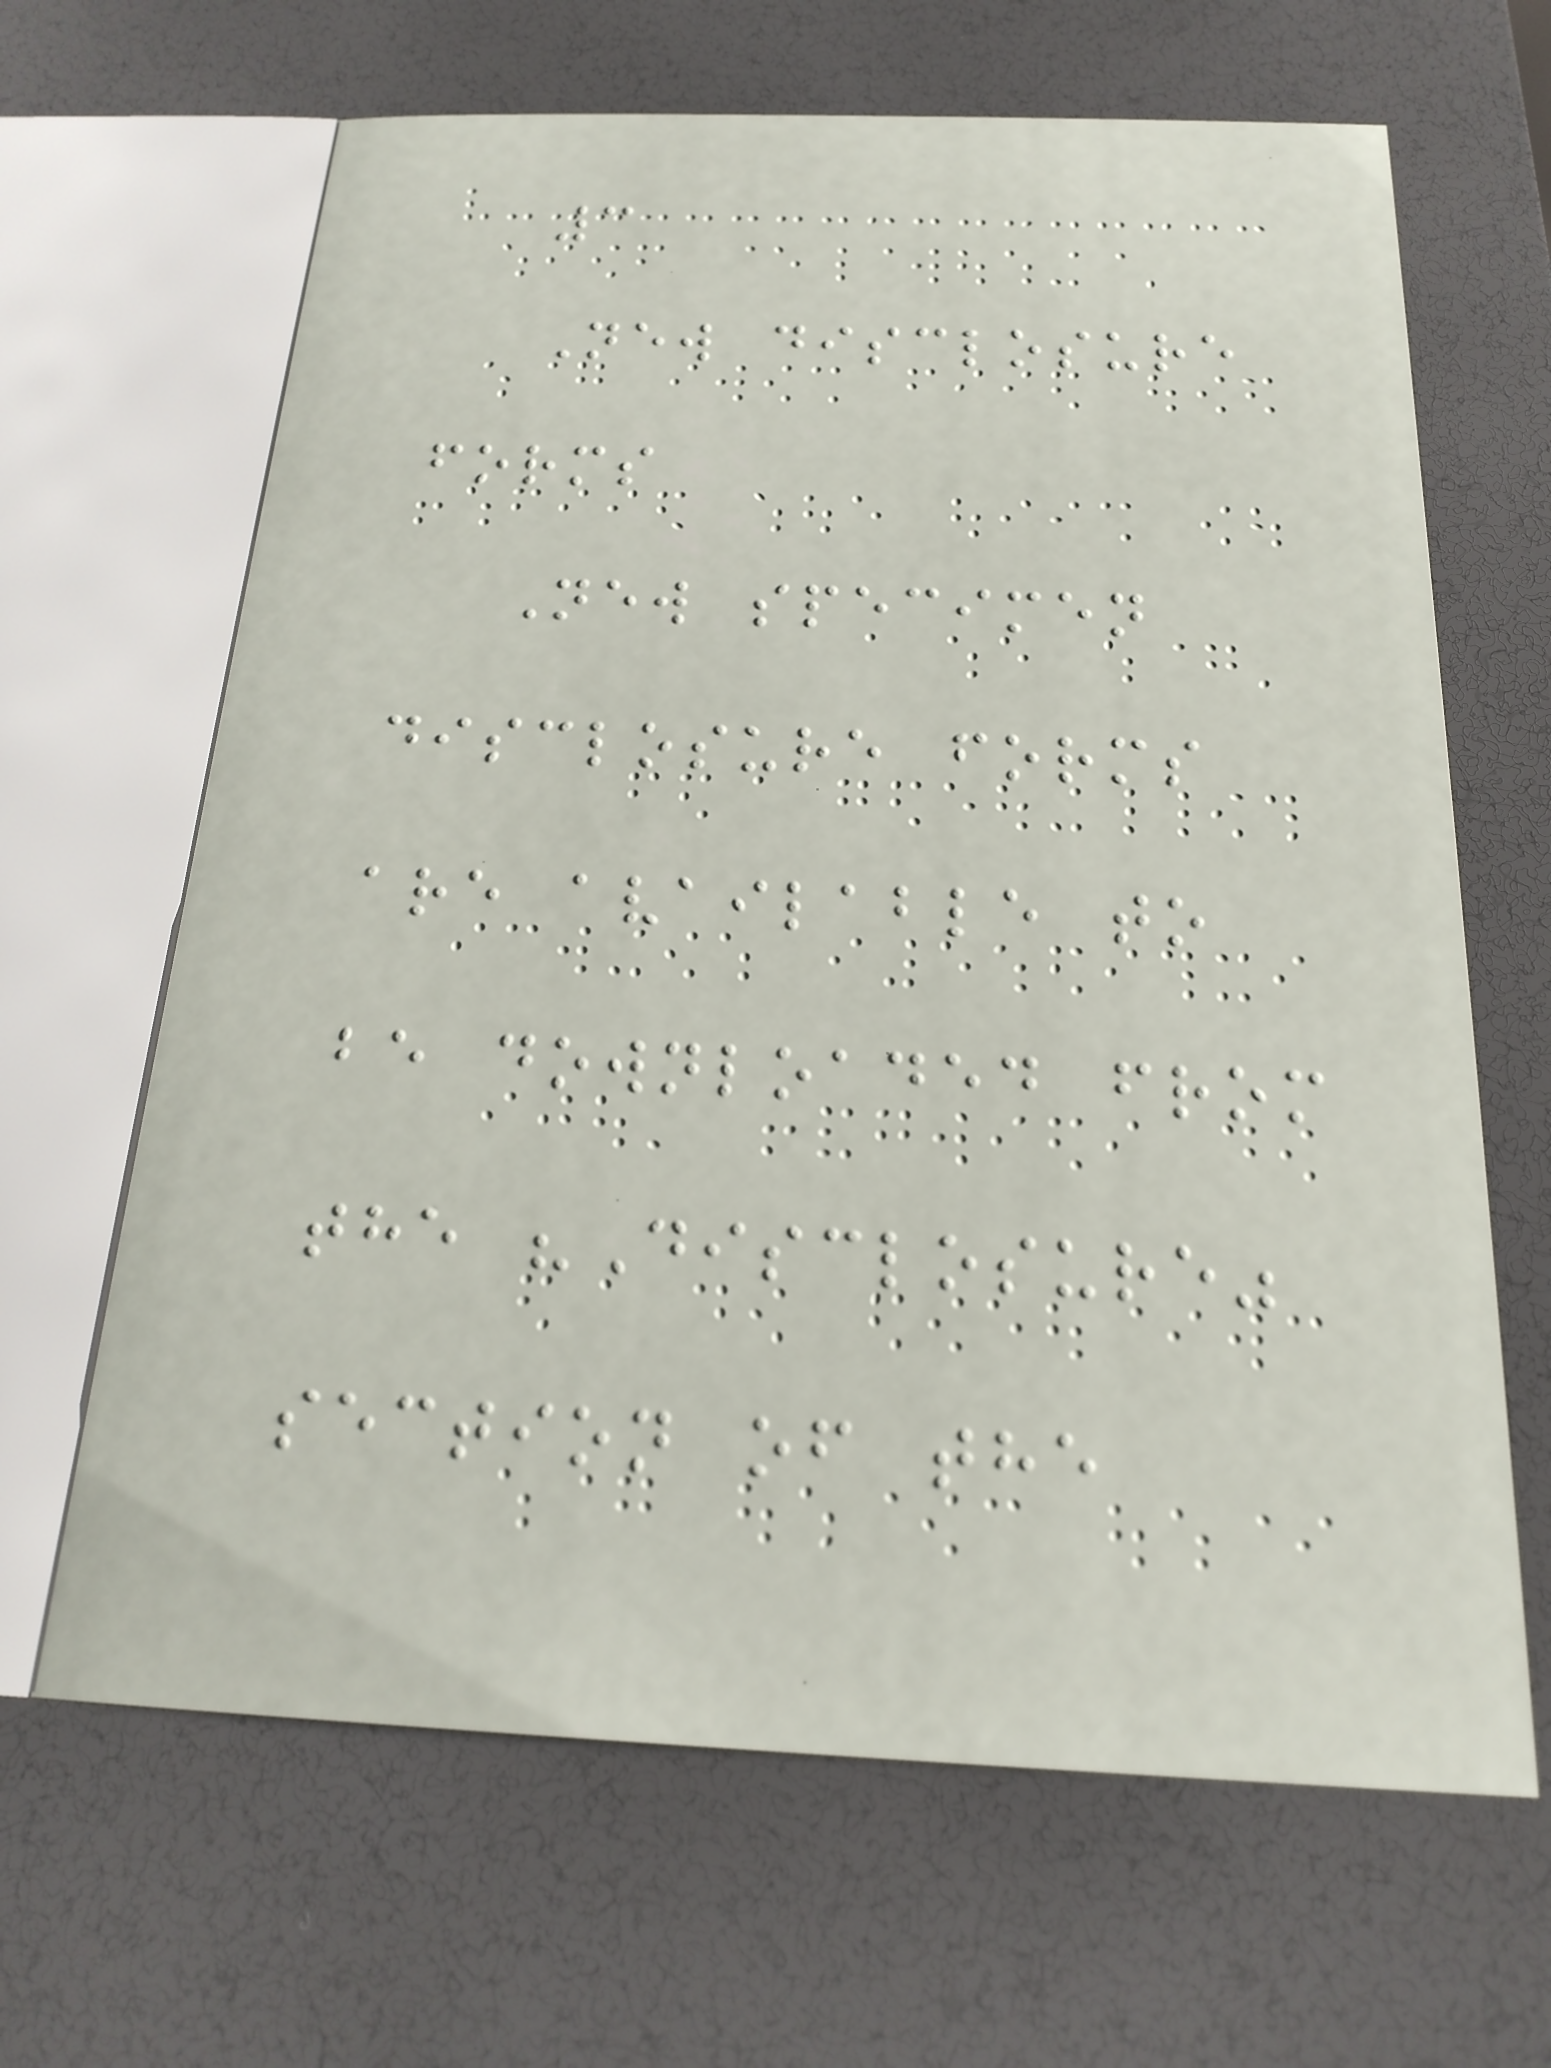3
New disclosure
forms
New specimen
disclosure forms
are available to
be downloaded from
the "Disclosure"
section of the
